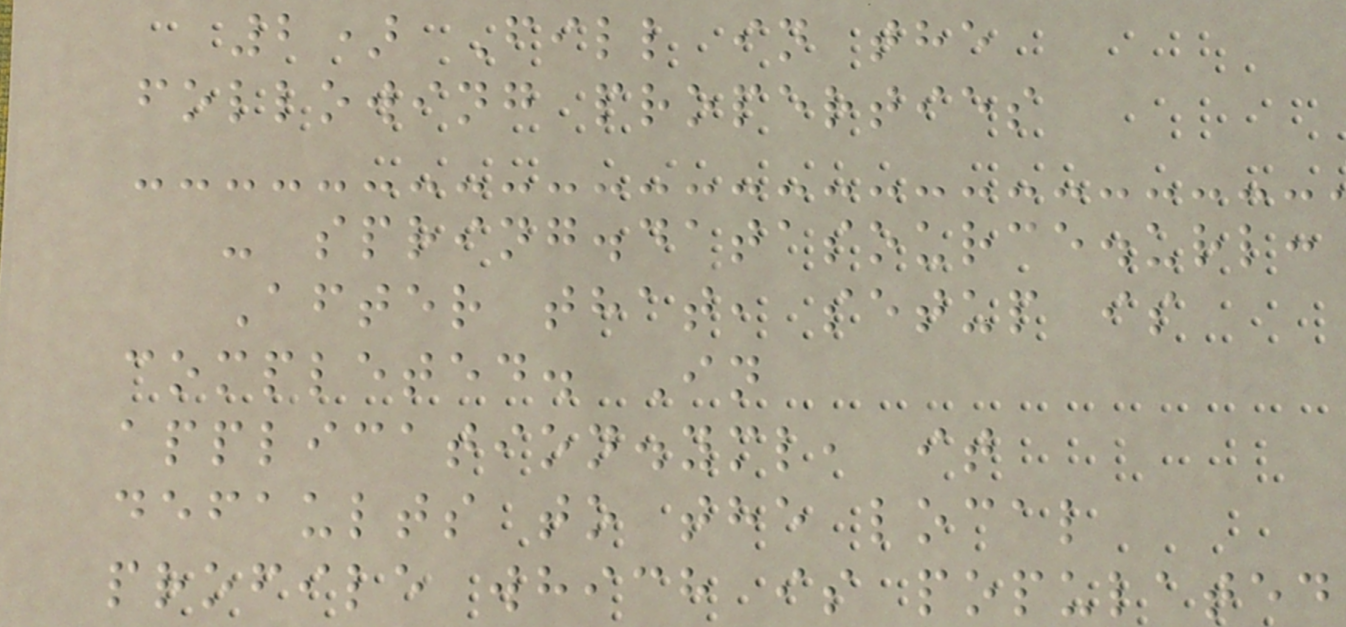2) Fill in the
following properties
- spring.datasource.url:
After that, setup is
completed. In
application.yml, it
defaults to the local
profile which is populated
